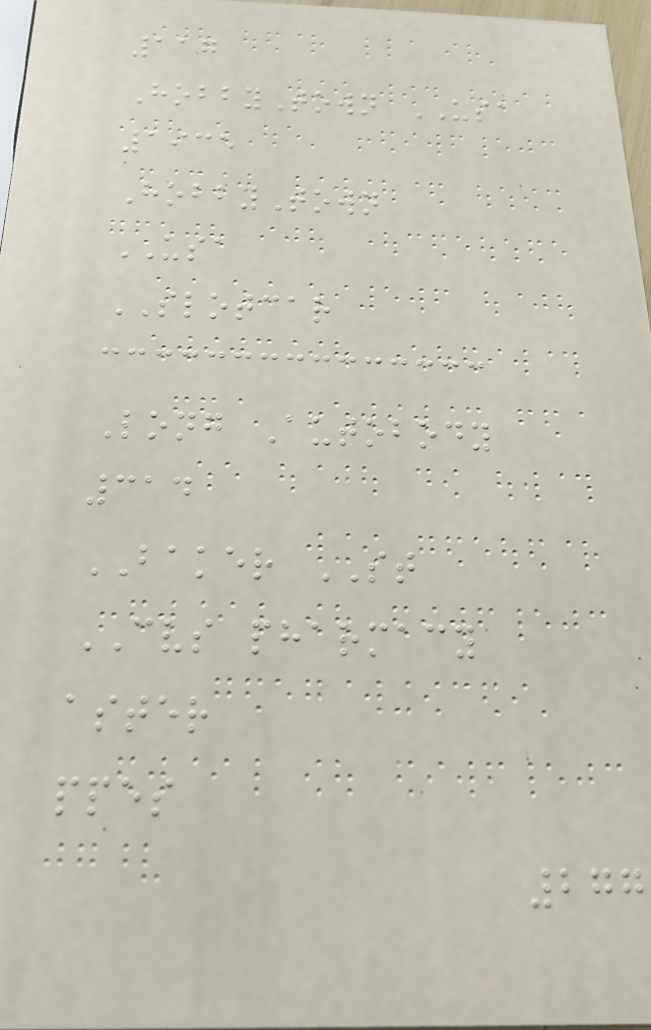117
HobbyTown USA
1935
HobbyTown
USA
SLOTCAR
Long Autobody
314
BAKER ST
CVS pharmacy
aster
ppes
277
